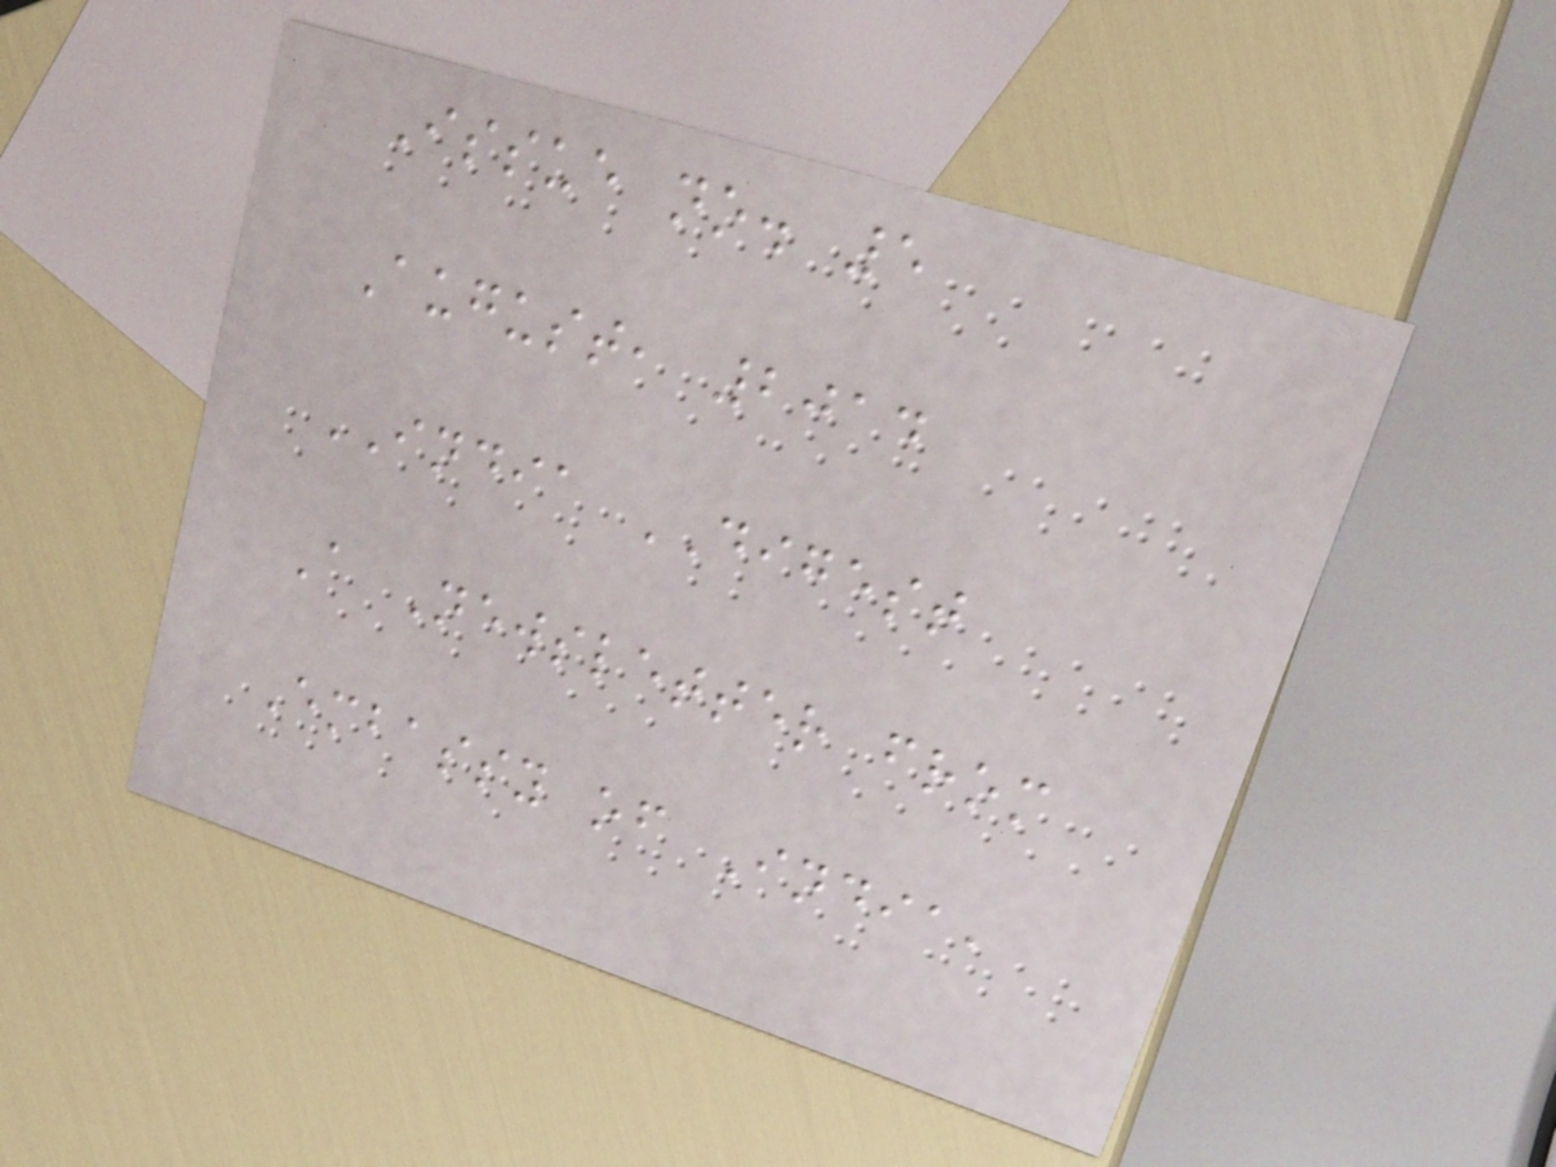Issue no. 5
August, 2014
INDIA DIGEST
A Newsletter from
Embassy of India,
